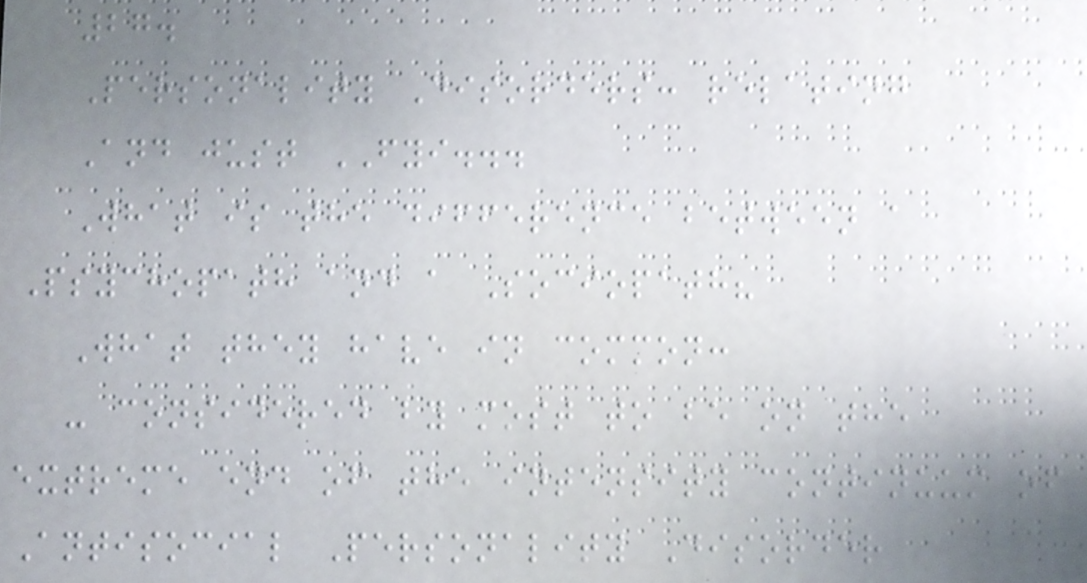27.
Personality Disorders: relating
And just FYI...
What is the difference between a
Psychopath and a Sociopath?
What they have in common:
- considered by most to be on the
extreme end of the intensity continuum of
Antisocial Personality Disorder
